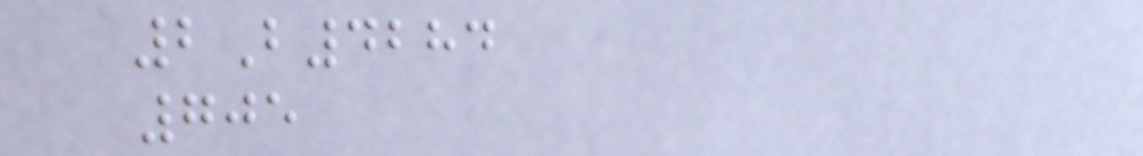2B4284
705
